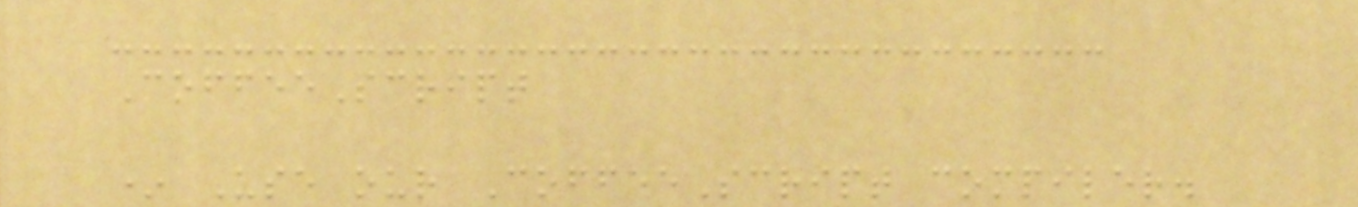CoffeeScript
* Use our CoffeeScript compiler.
